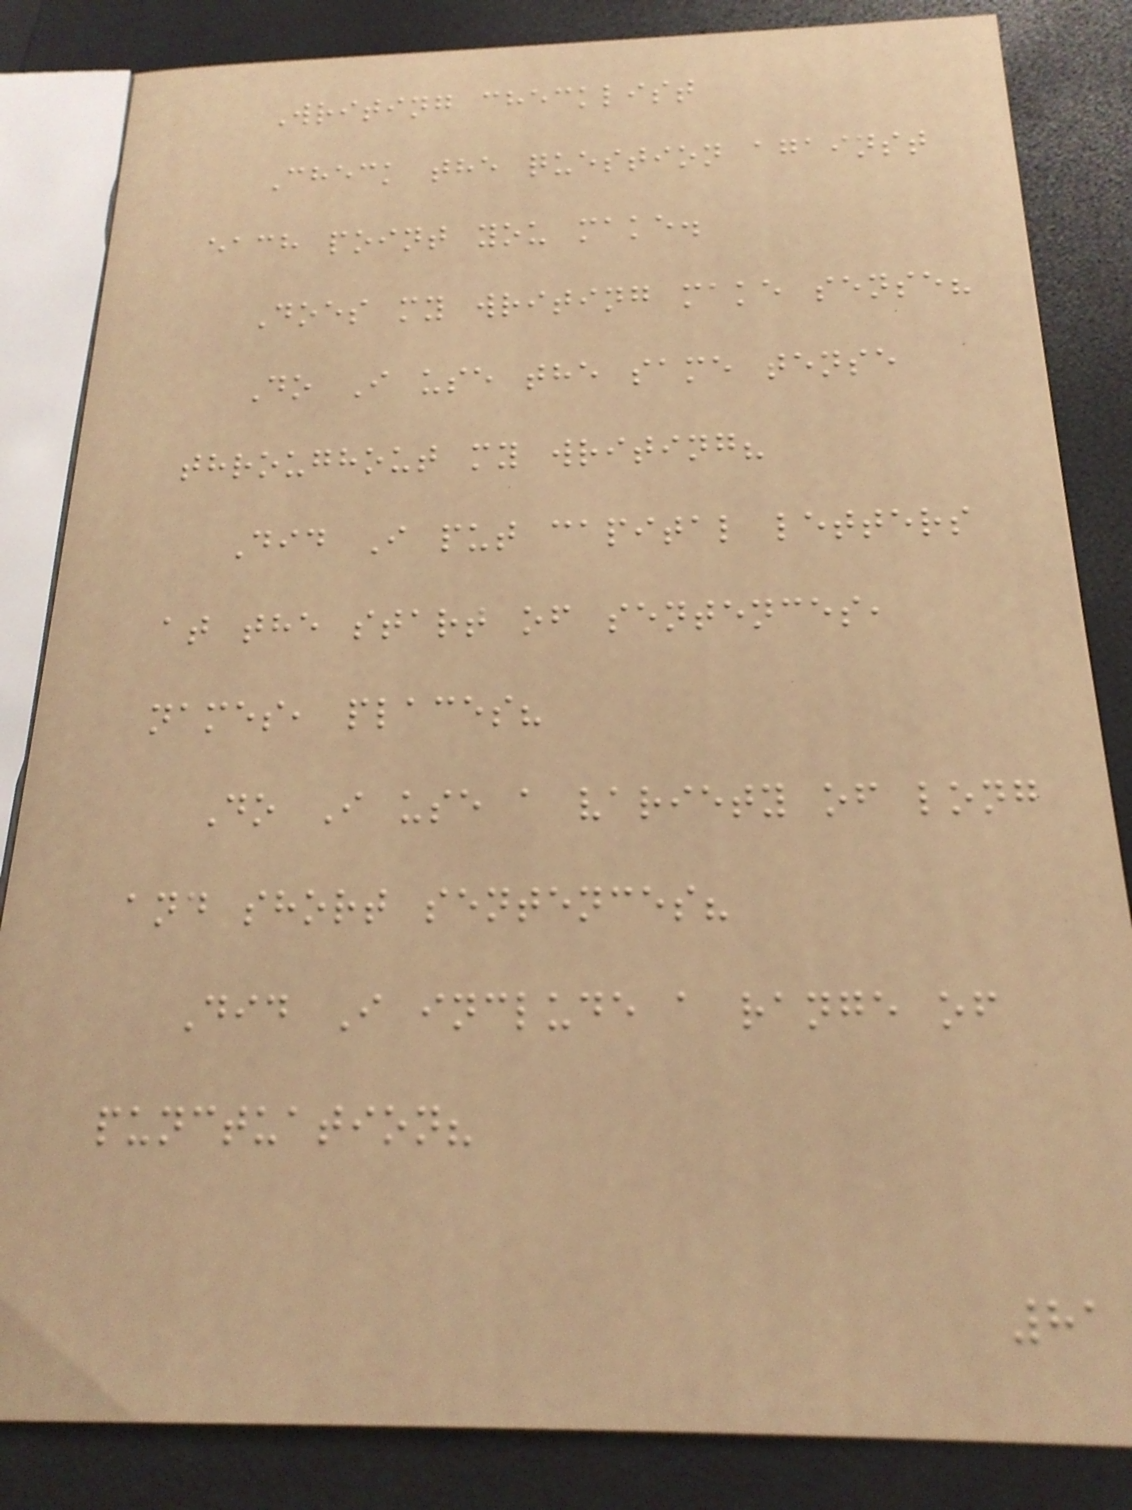Writing checklist
Check the question against
each point you make.
Does my writing make sense?
Do I use the same tense
throughout my writing?
Did I put capital letters
at the start of sentences,
names, places?
Do I use a variety of long
and short sentences?
Did I include a range of
punctuation?
81
